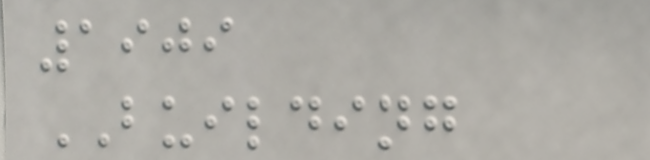1909
BUILDING
